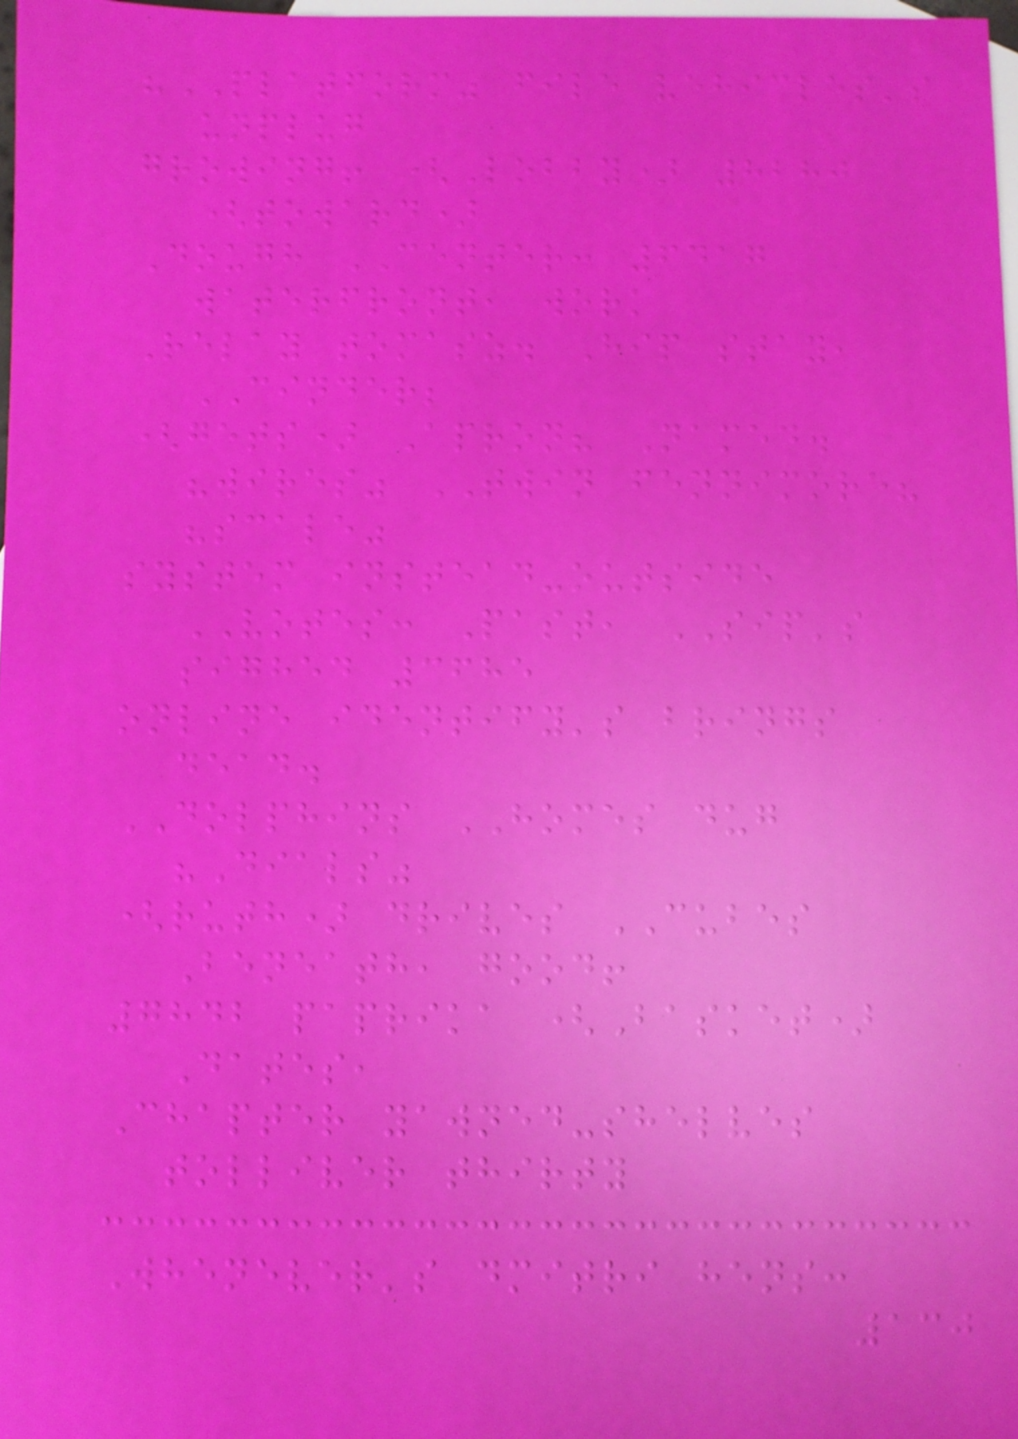"PLATFORM" file vehicles's
unplug
growing! (Lobby) 8280
(toward)
Dough CENTER: 6417
waterfront, work
Relay tomasz. Hip stay,
CINDER;
(gets) Apron? Named.
"wires" TWIN fennimore?
"scale"
system instead-outside
VOTES: Past, SIP's
sighed 3685
online identify's brings
dead.
DOLPHINS HOMES dug
"Dials"
(ruth) drives CUBES
Beneath, good!
7842 paprika (Basket)
Dates,
Chapter yawned-shelves
tolliver thirty
Whenever's dmitri hens:
130
